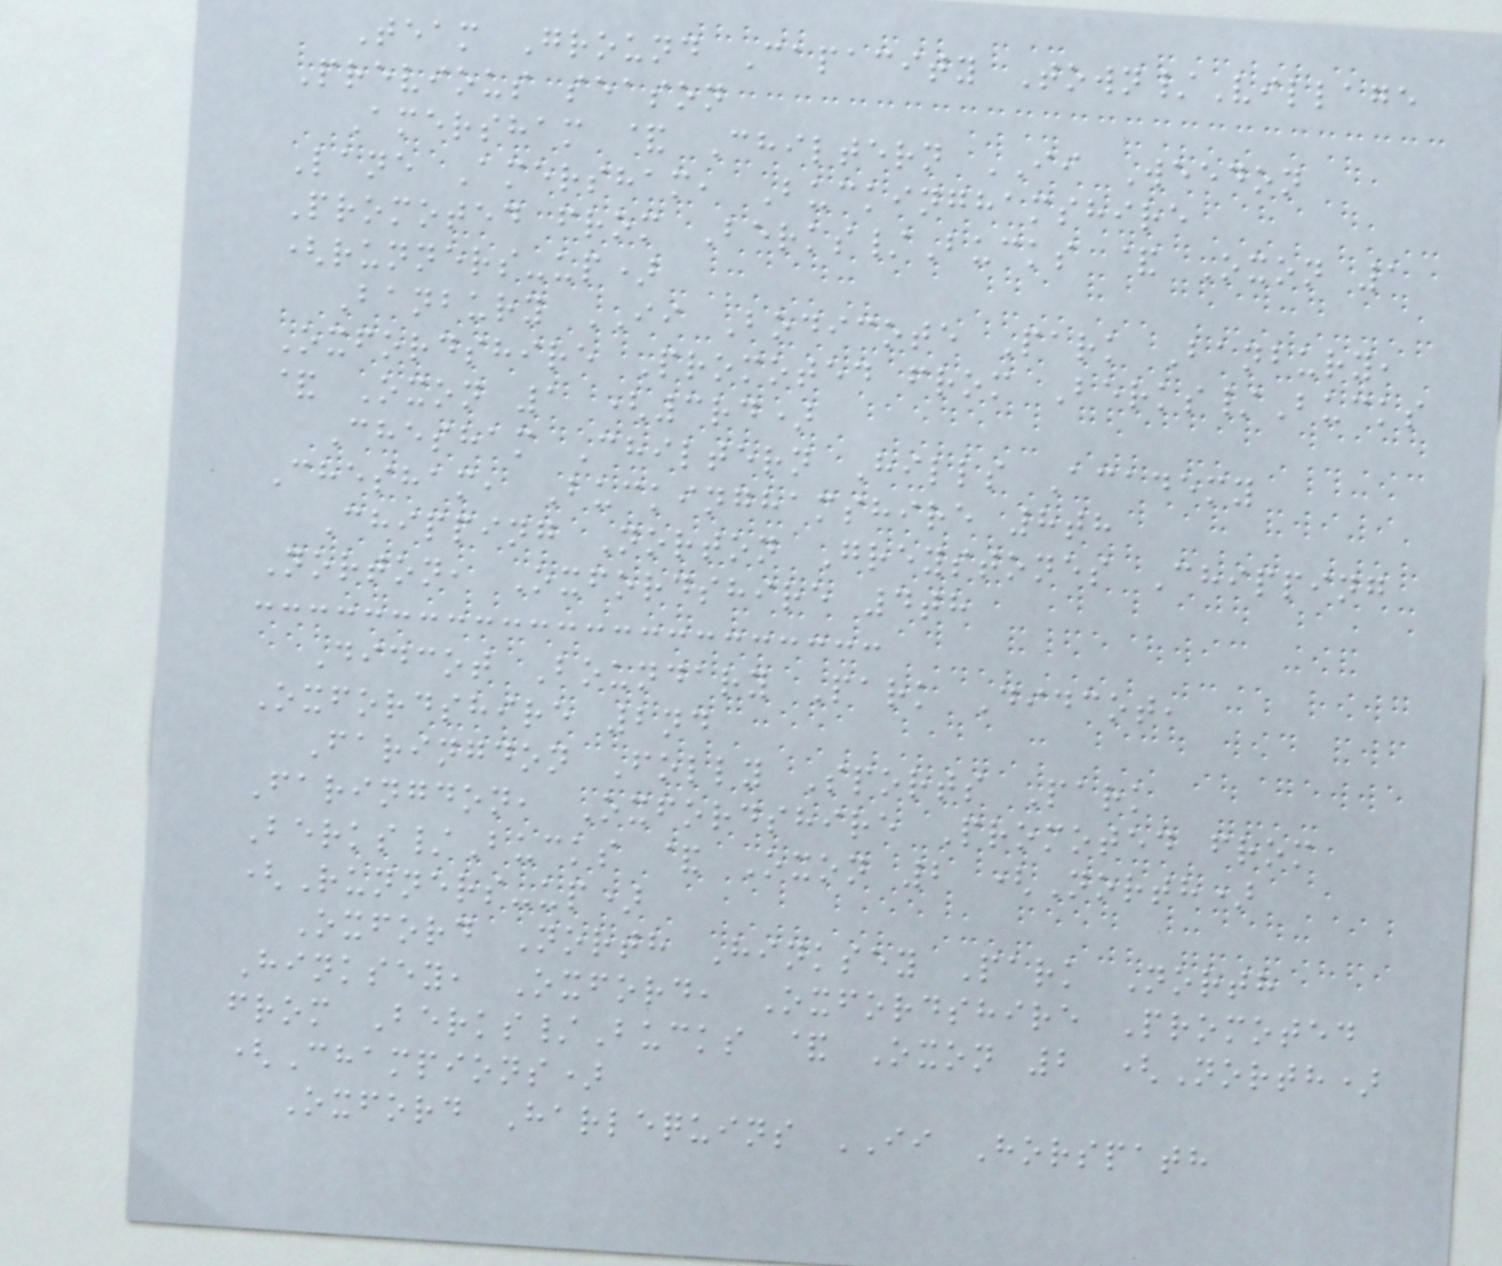Team Ground Capacity Town/Village
Previous season
Amersham & Chiltern II Weedon
Lane Amersham, Buckinghamshire
Promoted from Berks/Bucks & Oxon 1
(runners-up)
Banbury II Bodicote Park Banbury,
Oxfordshire Promoted from Berks/Bucks
& Oxon 1 (3rd)
Chesham Chiltern Hills Academy
Chesham, Buckinghamshire 8th
Chipping Norton Greystones Chipping
Norton, Oxfordshire 4th
Didcot Boundary Park Didcot,
Oxfordshire 2nd
Faringdon Folly Sports Park
Faringdon, Oxfordshire Promoted from
Berks/Bucks & Oxon 2 (North)
(Runners-up)
Oxford North Hinksey Park North
Hinksey, Oxford, Oxfordshire Promoted
from Berks/Bucks & Oxon 2 (North)
(Champions)
Oxford Harlequins II Horspath
